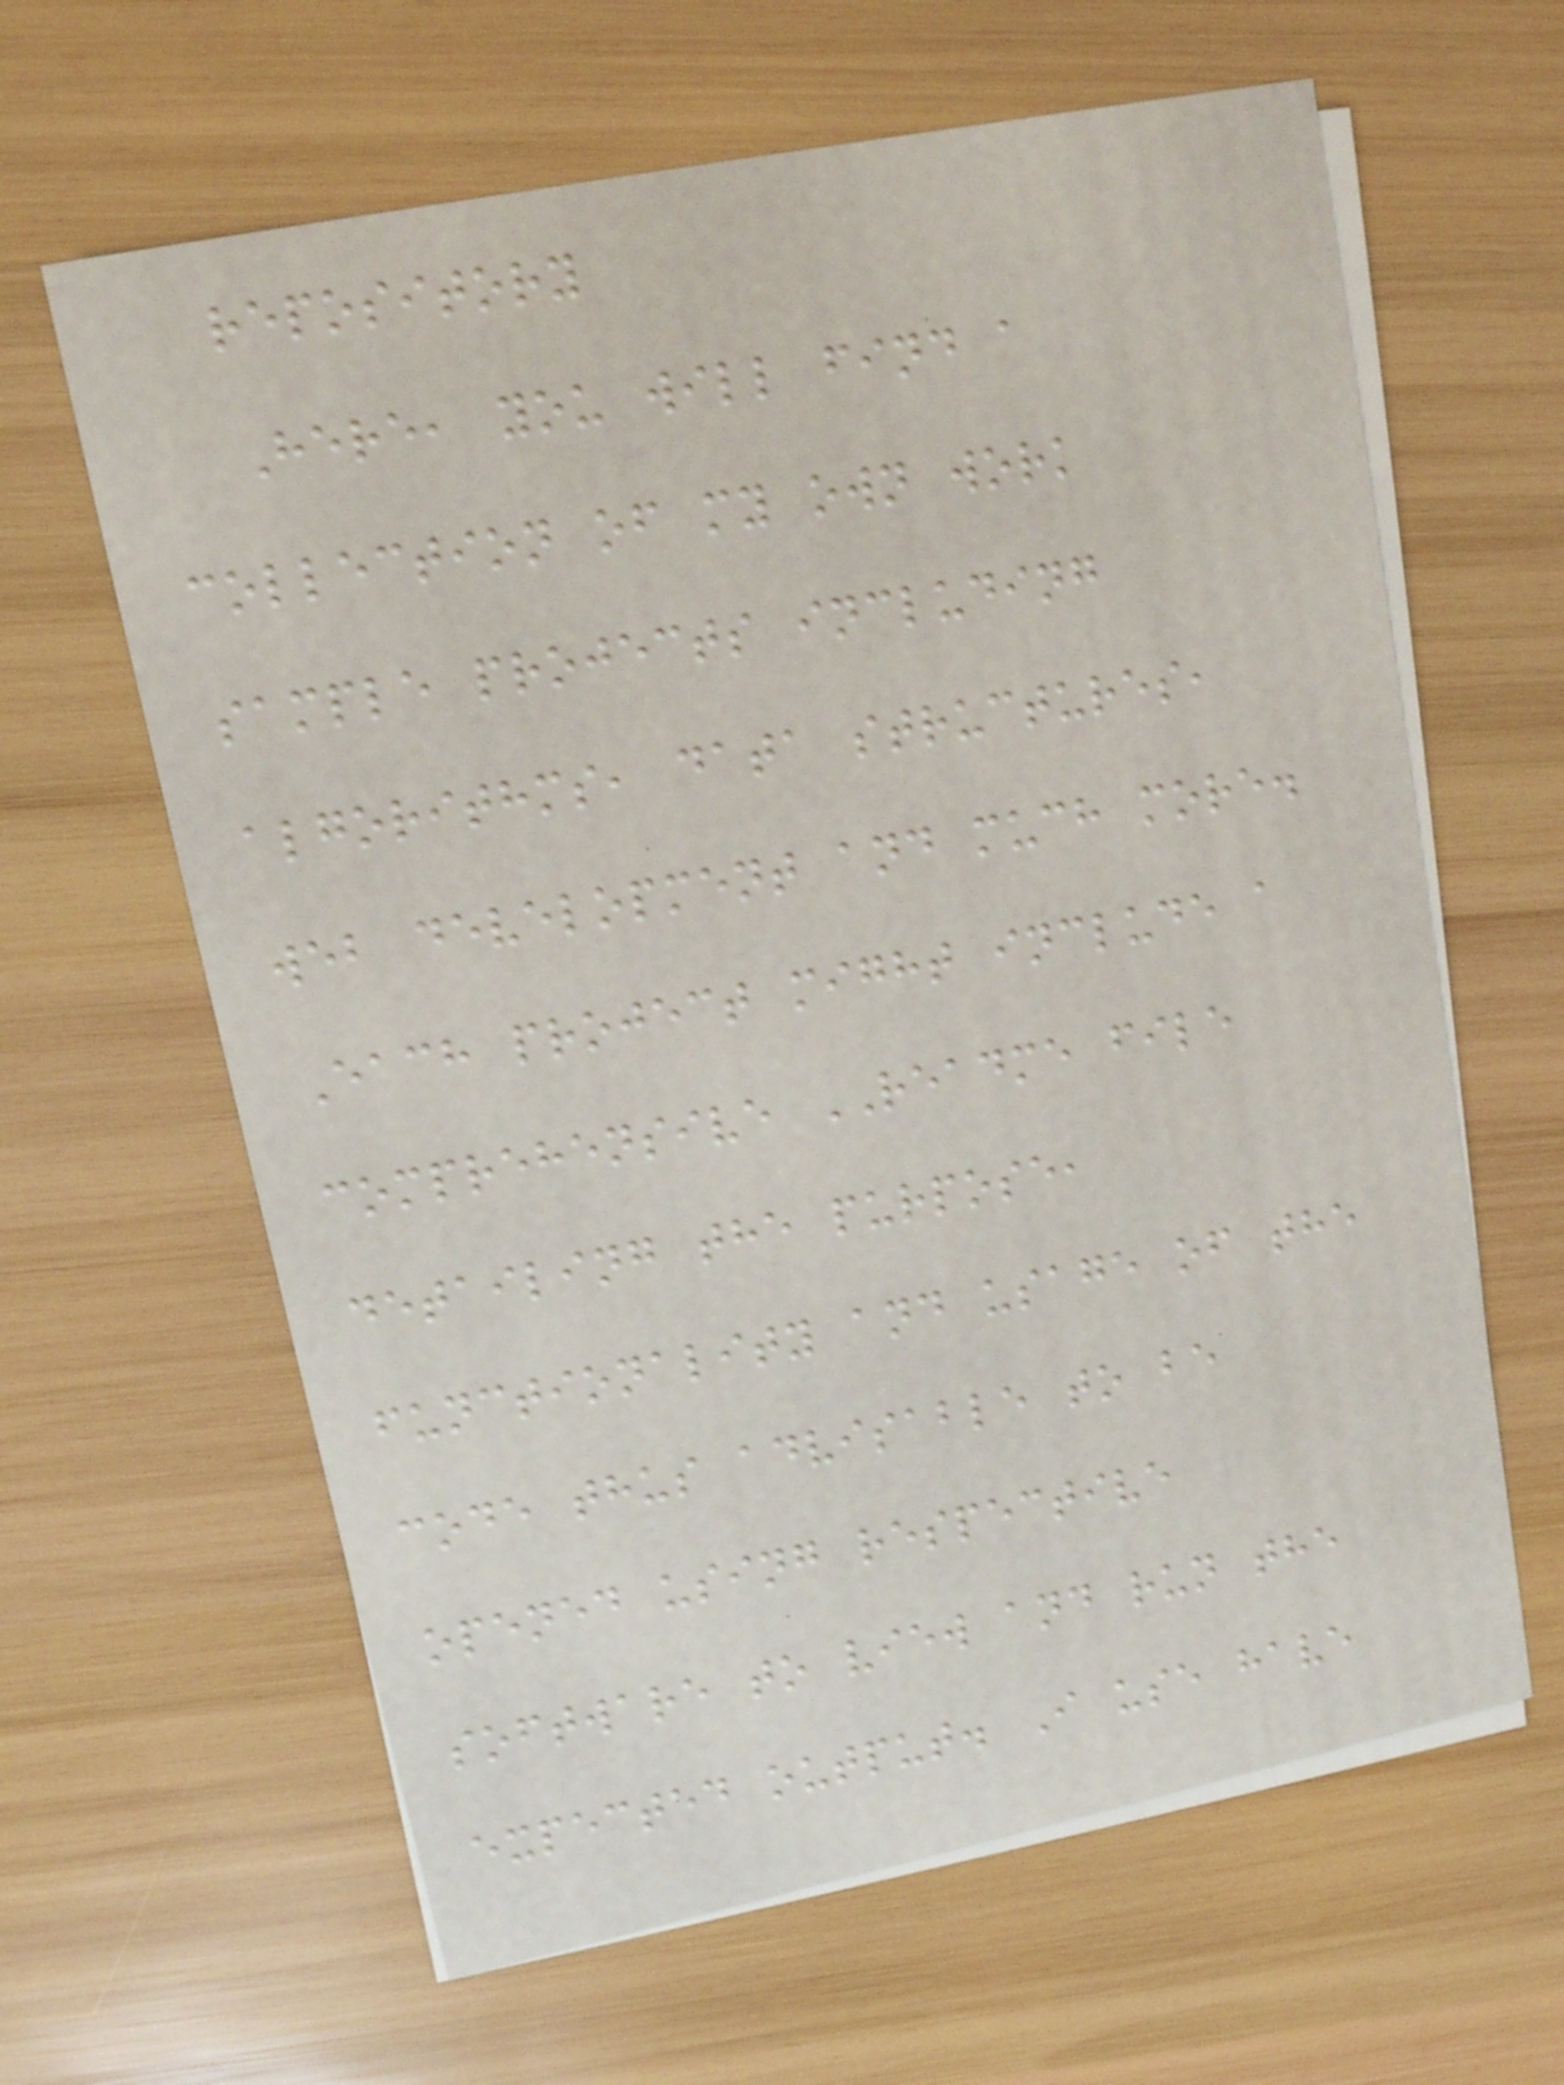repository
Here, you will find a
collection of my own work
sample projects including
algorithms, data structures,
web development and much more.
Each project might include a
comprehensive README file
detailing the purpose,
functionality and usage of the
code thus advisable to be
opened using respective
software to view and run the
expected output. I use have
